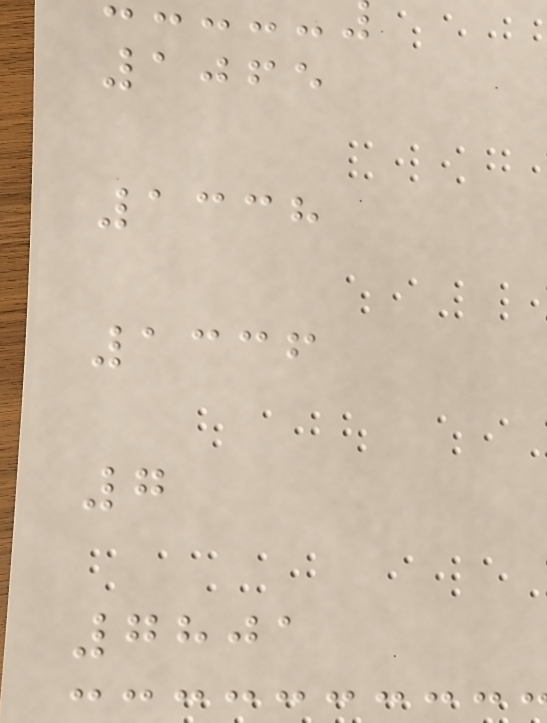1065
1338
1336
7
7801
